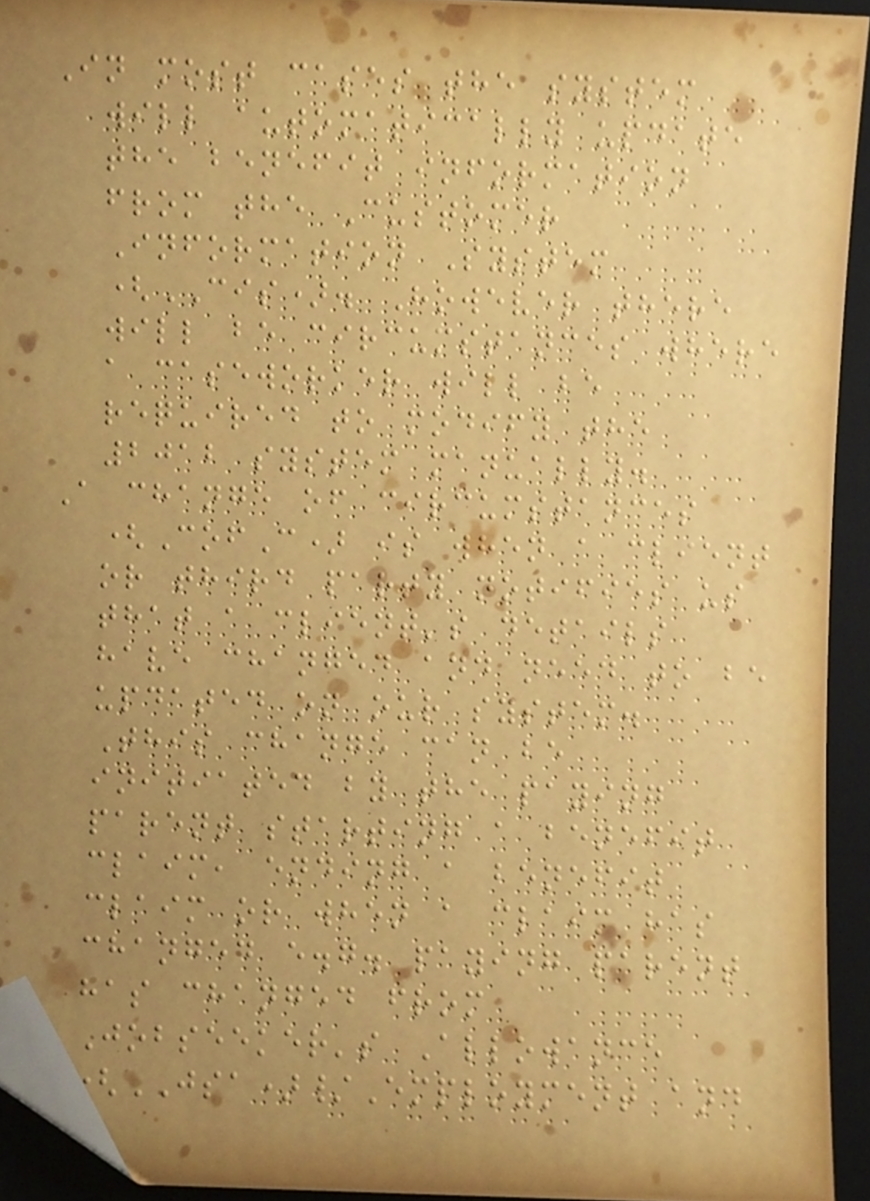In most cases the system
will automatically update
the benefit information
from the Customer
Information System
(CIS). However there
will be circumstances where
a caseworker will be
required to modify the
2012 system manually.
A change of circumstances
(CofC) is when a client
or third party notifies us
that a client's details
have changed and need to be
updated on our system.
This change can be
initiated by the paying
parent starting a benefit
claim, ending a benefit
claim or when a claim has
changed e.g. paying parent
has changed from
Jobseeker's Allowance
(JSA)/Employment and
